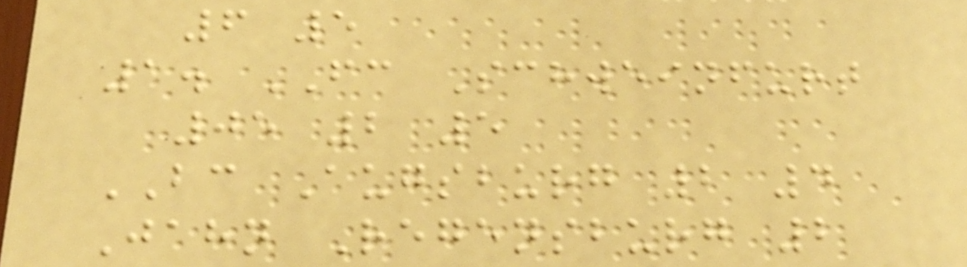6 5
1. FC Schweinfurt
05 2 5
BC Augsburg 2 4
Jahn Regensburg 2
